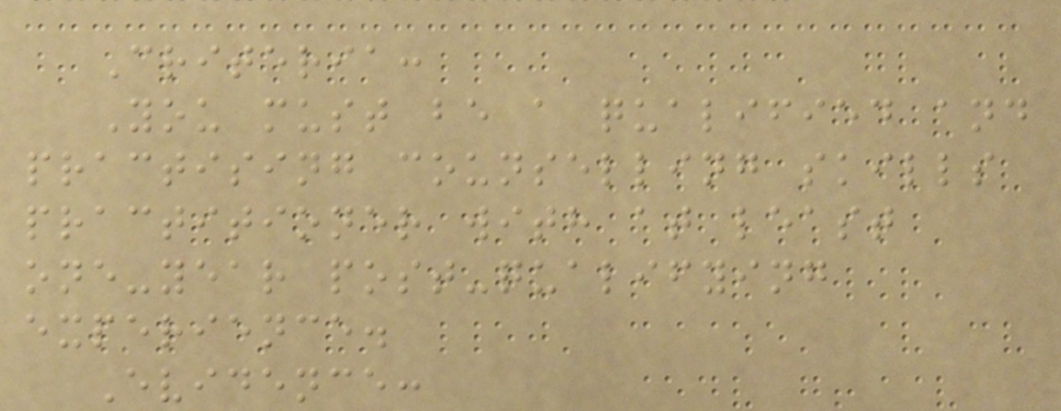Criteria:
You must be a qualified and
practising counselling skills
practitioner with at least
one-year post-qualifying
experience.
Evidence:
